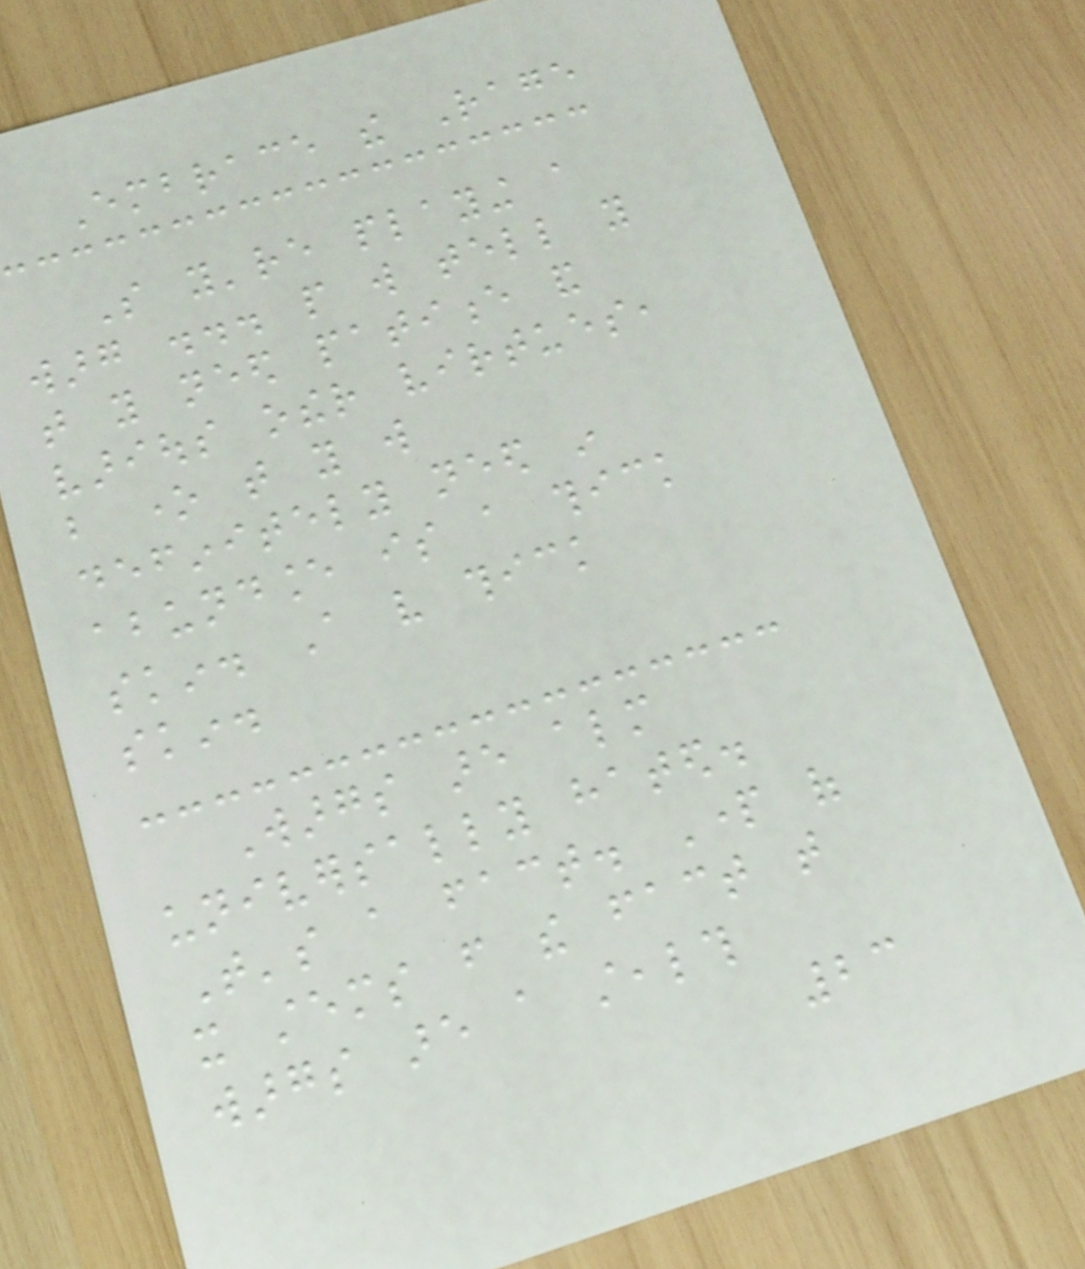Embrace the Rage
So you're playing a
warg ... people will tell you
that you need patience and
various other virtues,
but one that you will
definitely need in
abundance is a thick
skin. A very thick
skin.
Wargs are almost
universally hated.
That's a fact. Part of
it stems from the fact that
wargs are a stealth
23
